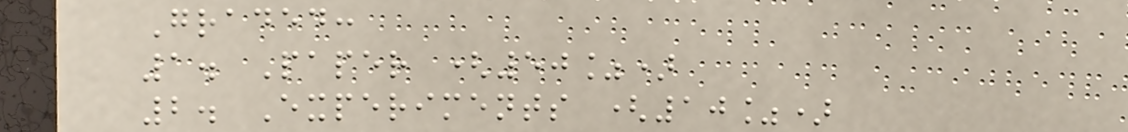Graded:
1. Paper (50%)
2. Experiments (10%)
